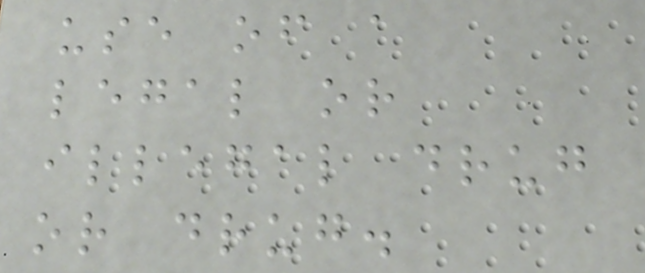use of a
legal or
illegal drug
or drug.
